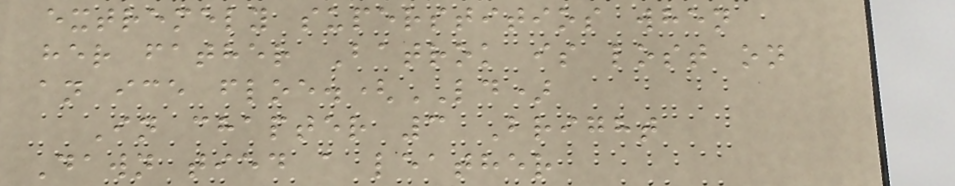extremely superstitios when
her father Batrok is lost on
an ice floe.(LD)
In chapter 3 Bright
Dawn tied a leather
